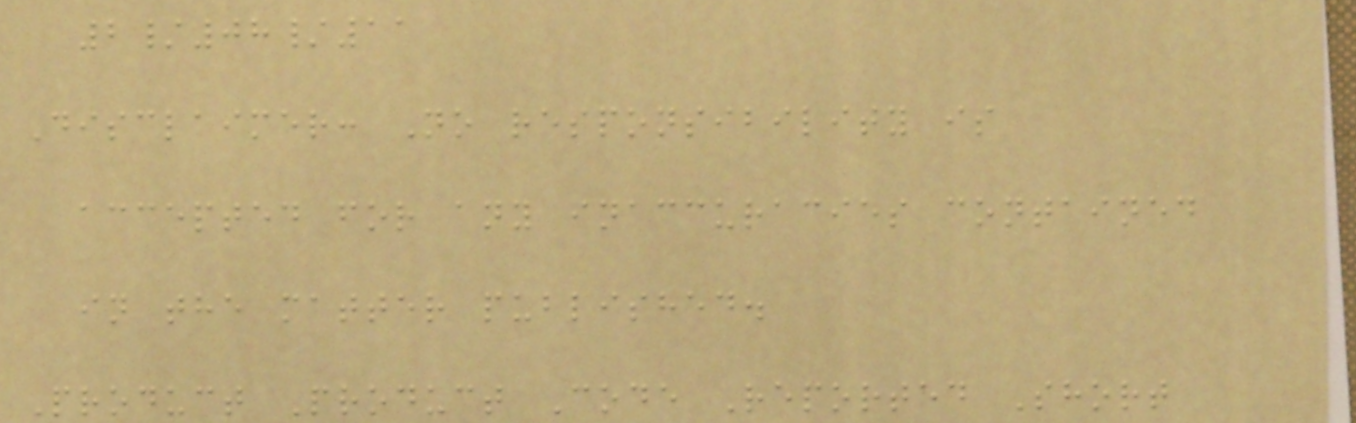2/08/11
Disclaimer: No responsibility is
accepted for any inaccuracies contained
in the matter published.
Product Product Code Reported Short
